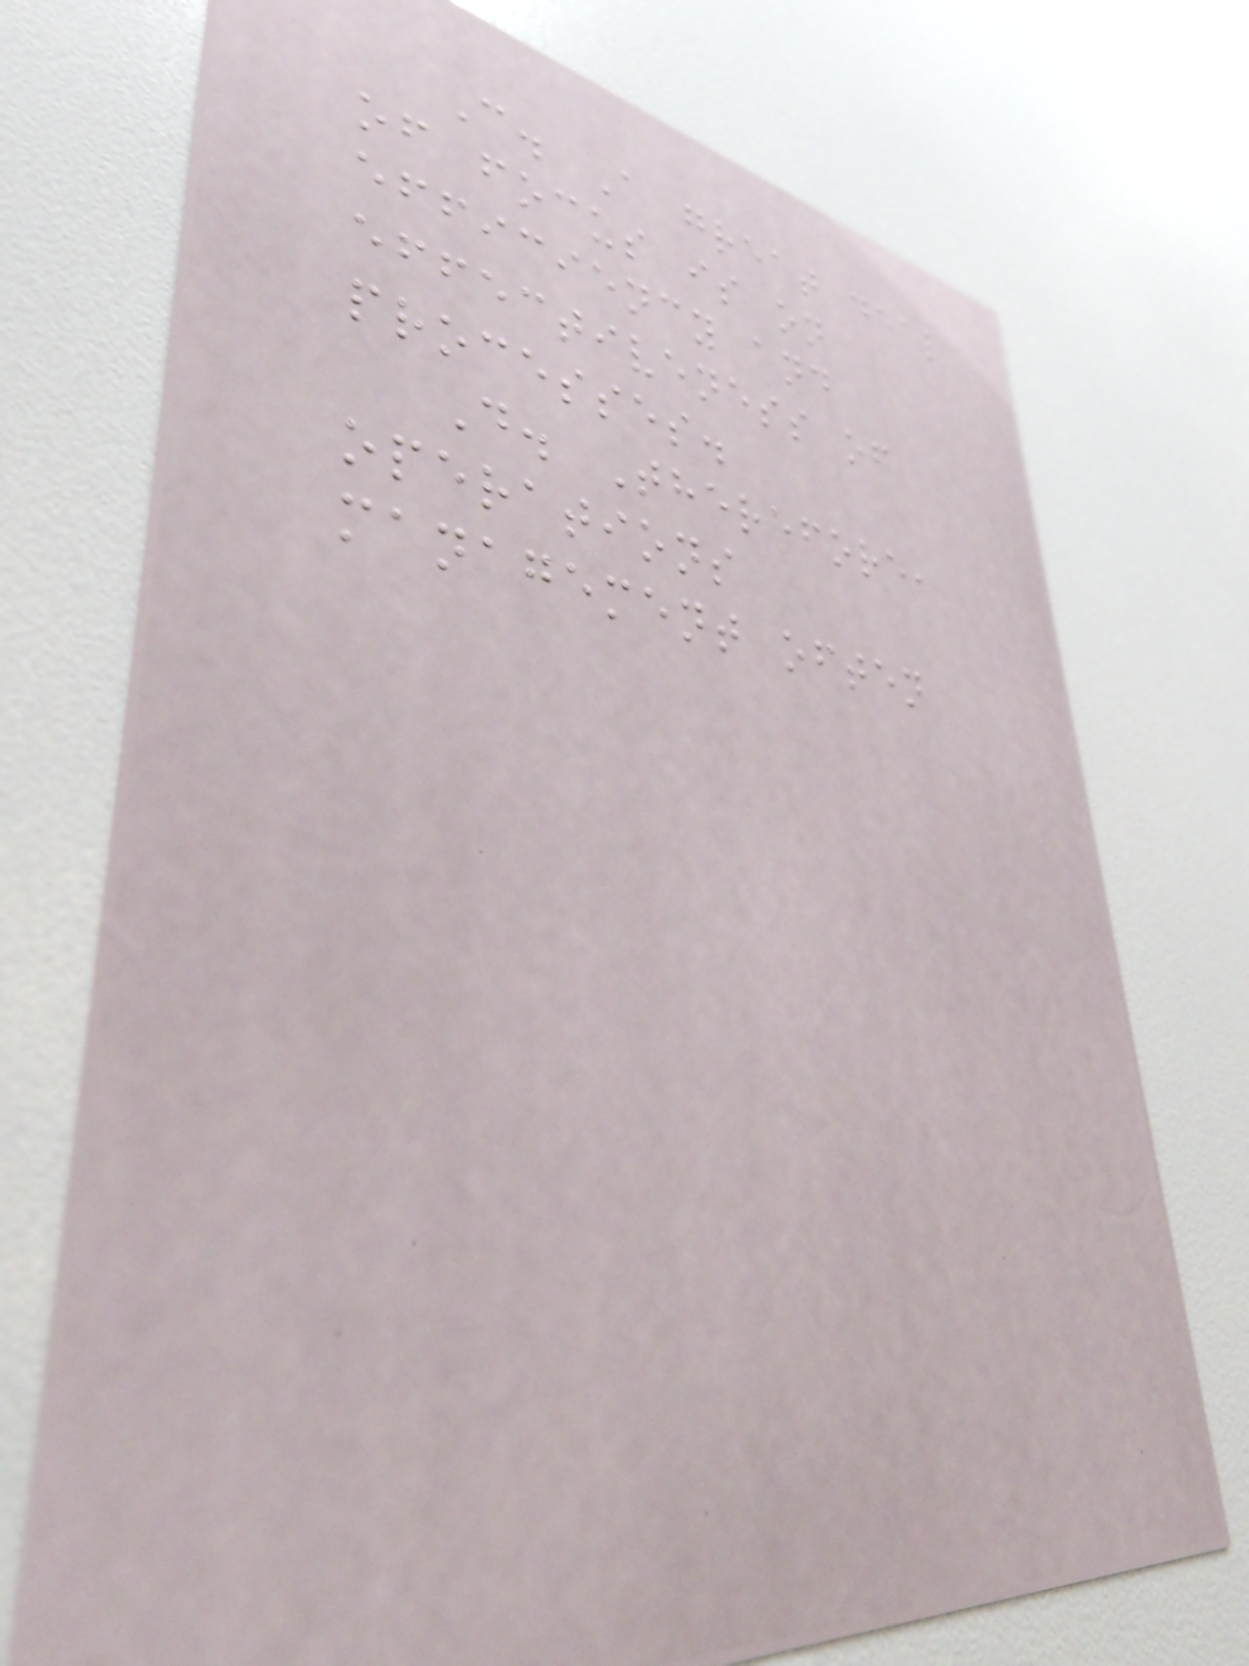C. A great deal
of focus is on
efficiency and
effectiveness of
processes.
D. Therefore,
operations
management often
